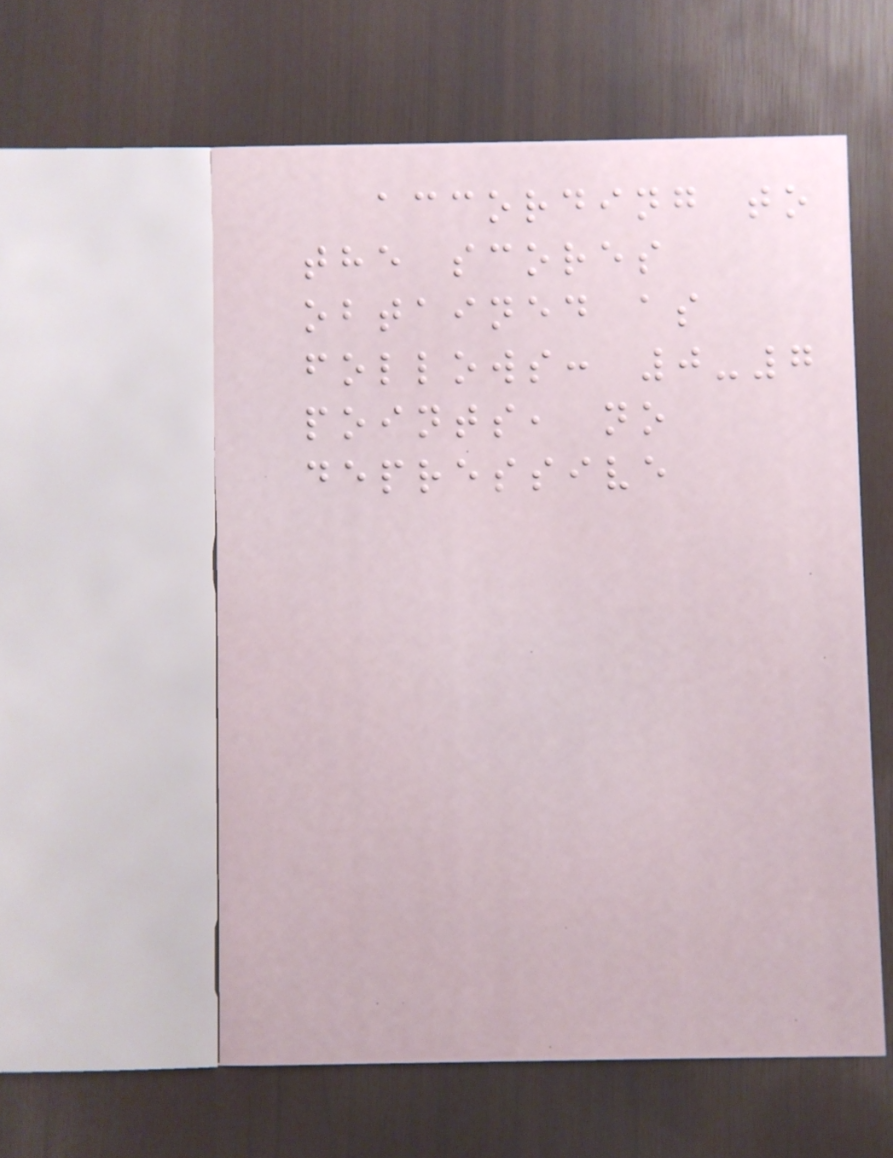according to
the scores
obtained as
follows: 0-7
points, no
depressive
